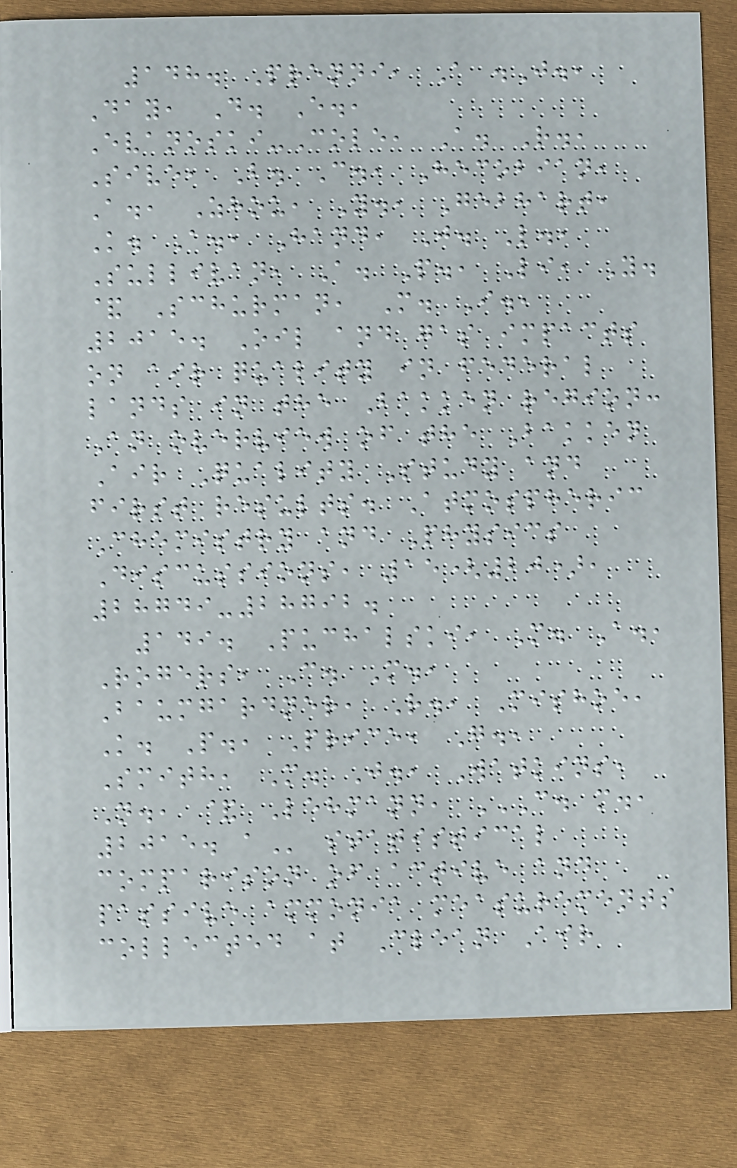148. Prenni, A .J.,
Day, D. E.,
Evanoski-Cole, A. R.,
Sive, B. C., Hecobian,
A., Zhou, Y., Gebhart,
K. A., Hand, J. L.,
Sullivan, A. P., Li, Y.
& Schurman, M. I.,
2015. Oil and gas impacts
on air quality in federal
lands in the Bakken region:
An overview of the Bakken
Air Quality Study and
first results. Atmospheric
Chemistry and Physics
Discussions, 15(20),
28749-28792.
149. Puchalski, M. A.,
Rogers, C. M.,
Baumgardner, R., Mishoe,
K. P., Price, G.,
Smith, M. J., Watkins,
N., & Lehmann, C. M.,
2015. A statistical
comparison of active and
passive ammonia measurements
collected at Clean Air
